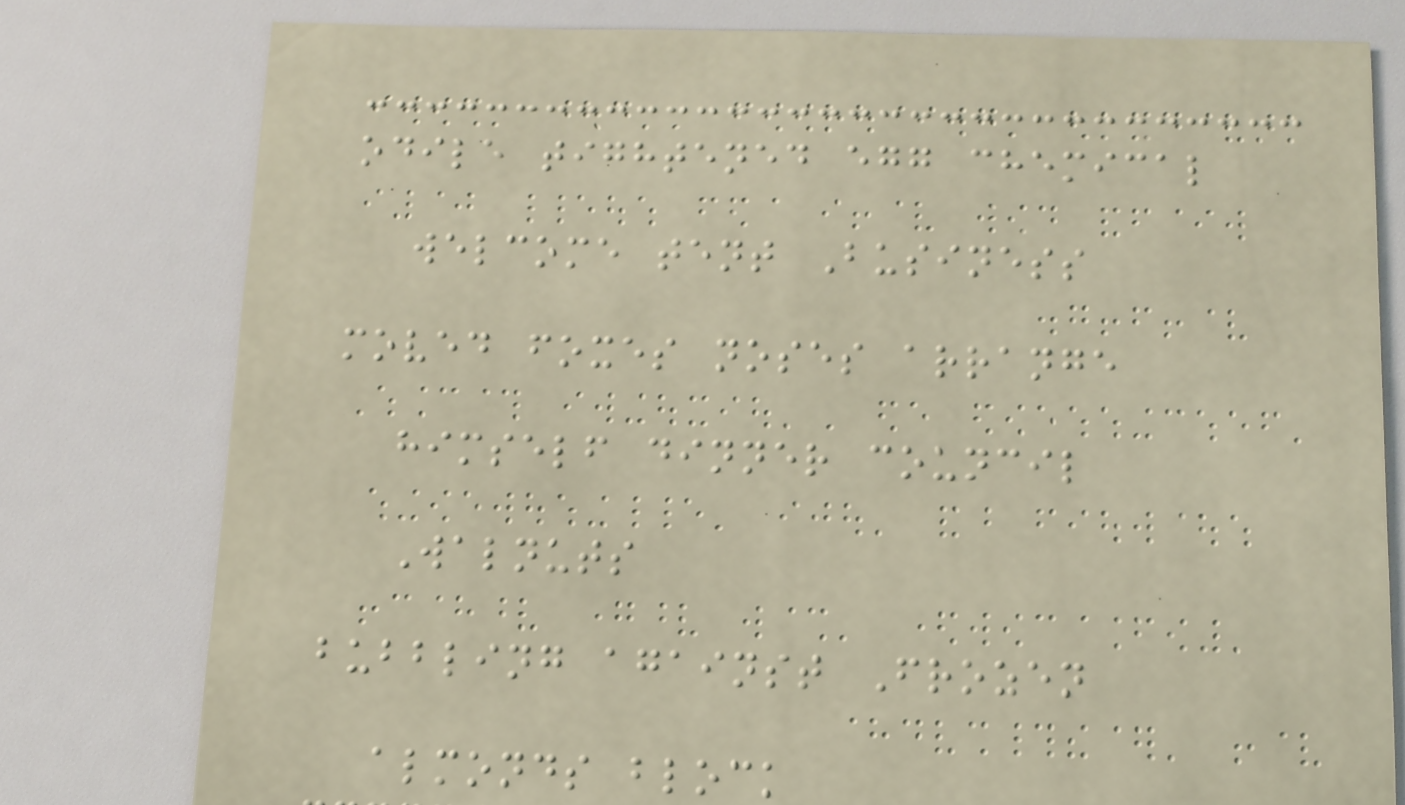odile tightened egg chemical
welcome tent Business
moved foxes noses arrange
himself dinner council
Walnuts
bubbling against Frozen
almonds block
